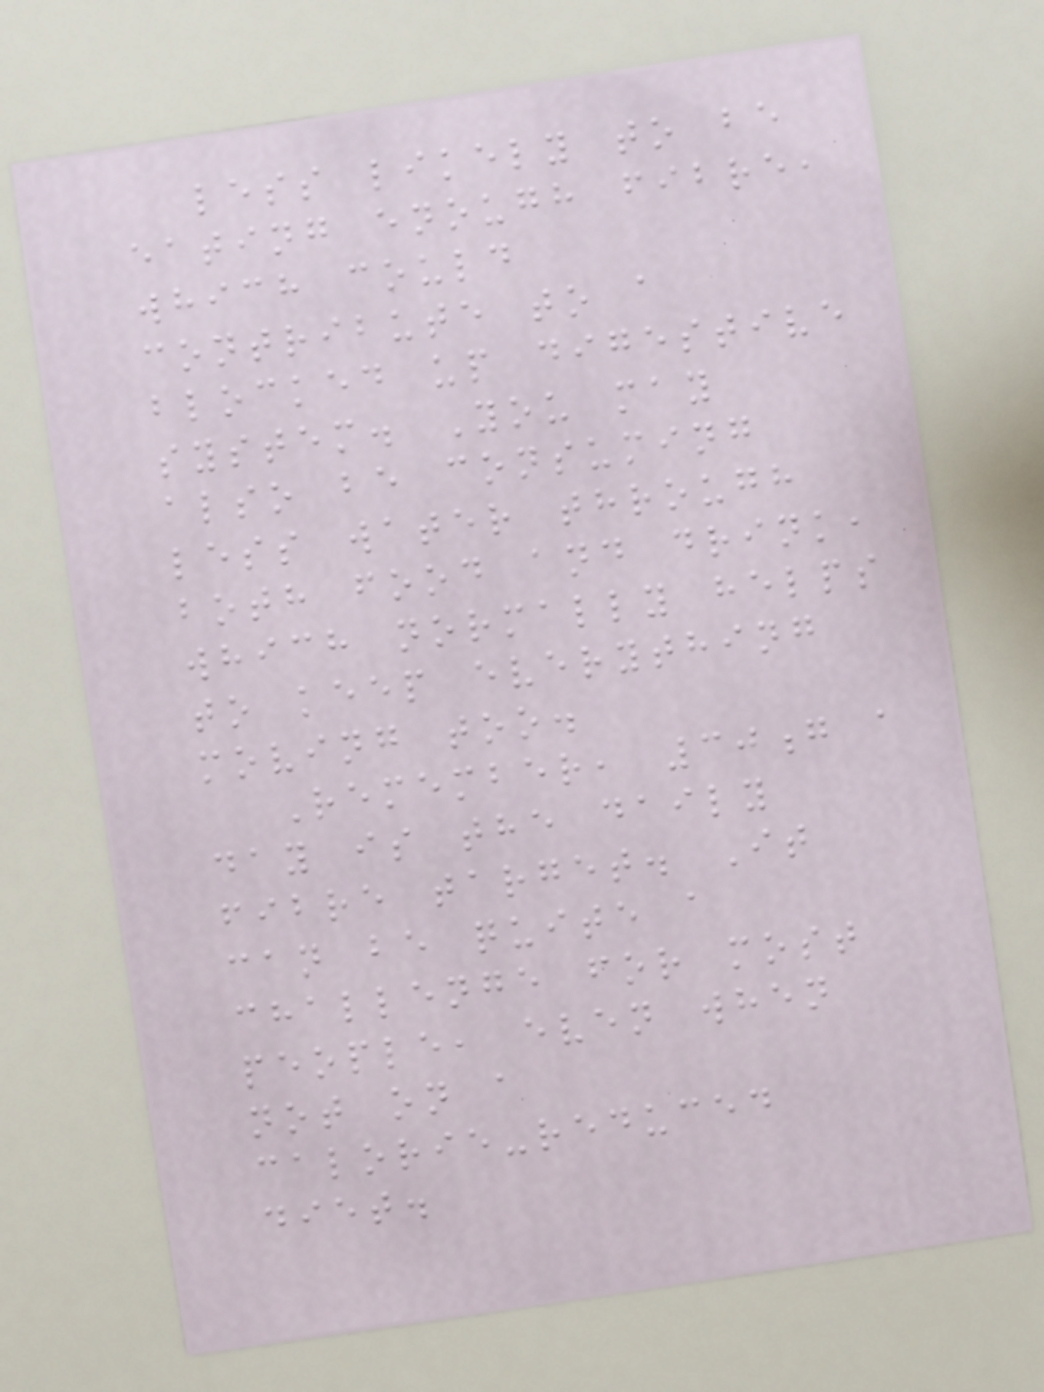less likely to be
eating enough fibre,
which could
contribute to a
blocked up digestive
system. You may
also be consuming
less water through
both food and drink,
which normally helps
to keep everything
moving too.
Remember, 30g a
day is the daily
fibre target. It
can be quite a
challenge for most
people, even when
not on a
calorie-reduced
diet.
